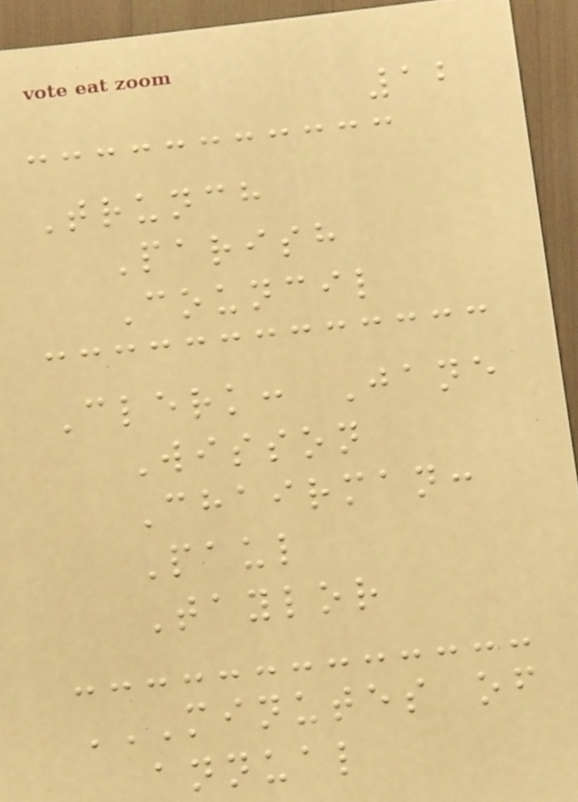12
Trunch
Parish
Council
Clerk: Jane
Wisson
Chairman:
Paul
Taylor
MINUTES OF
ANNUAL
